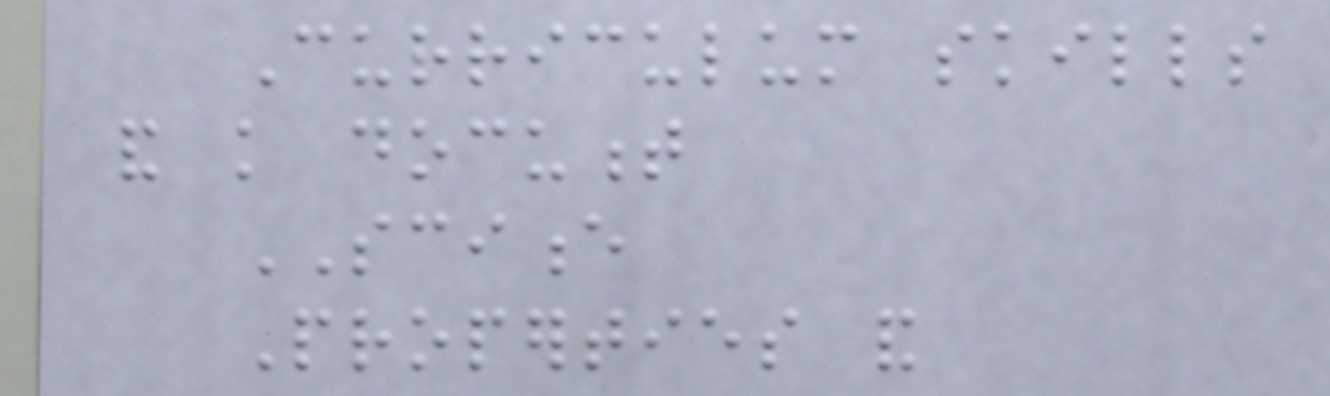Curriculum skills
and knowledge document
SCIENCE
Properties and
